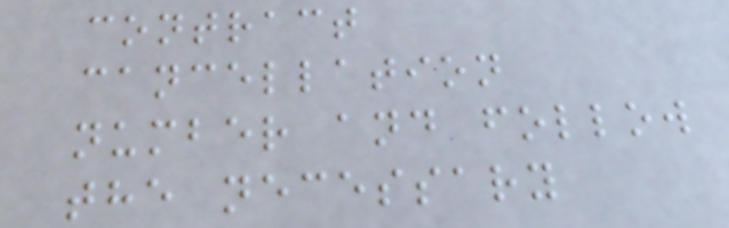contract
cancellation
number and follow
the necessary
